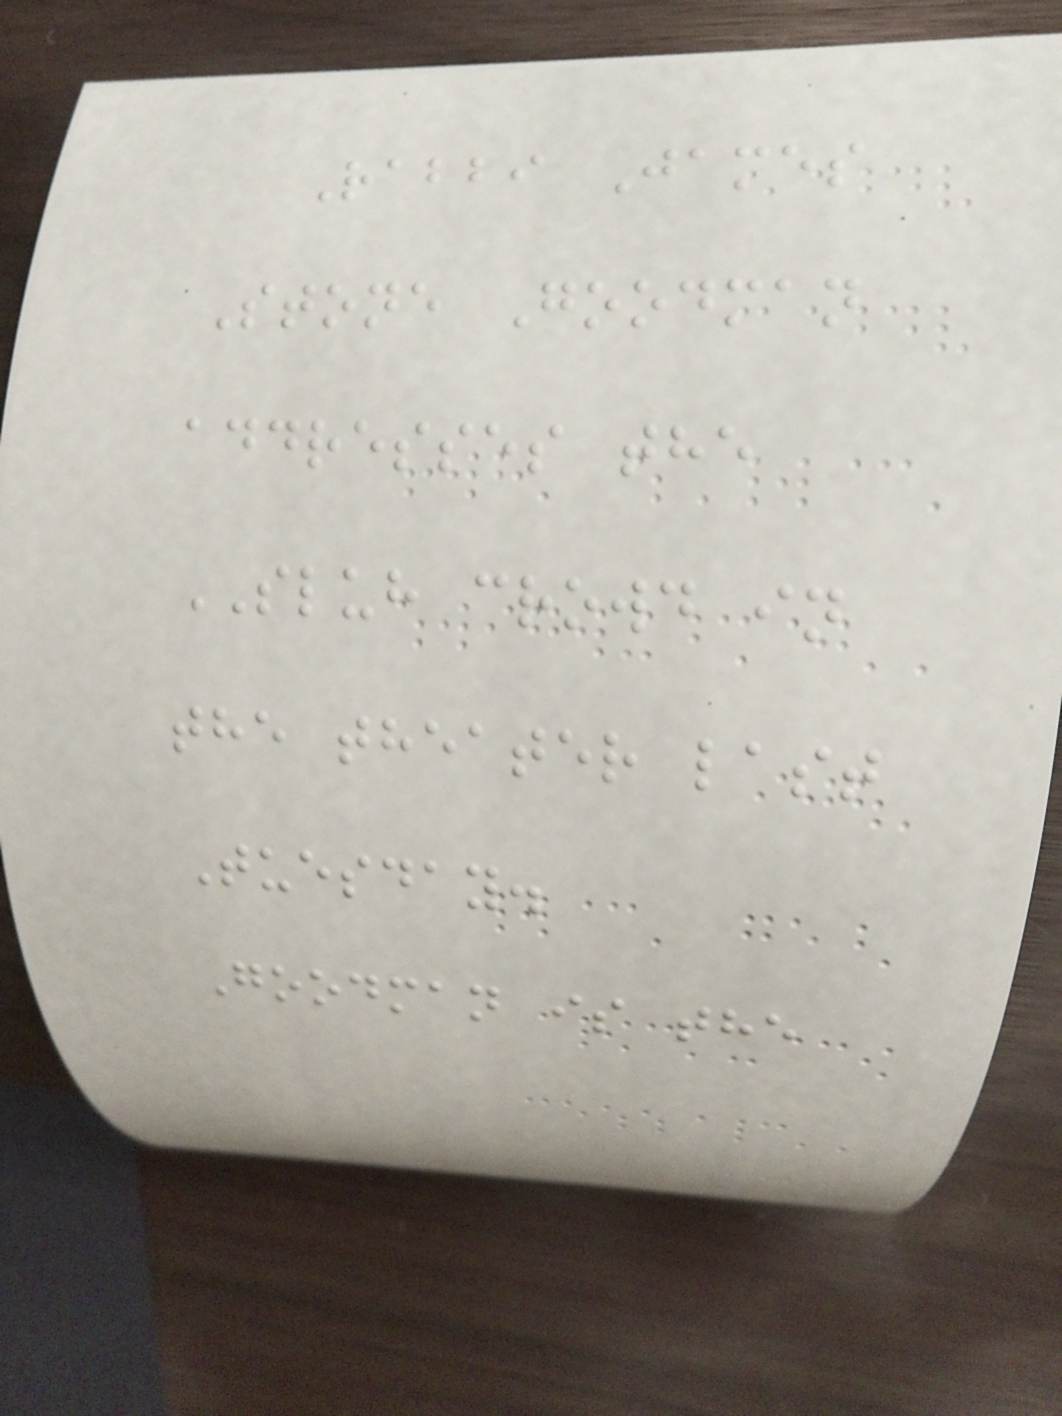Rabbi James
Stone Goodman
addresses the
SLUH crowd in
the theater last
Tuesday.
Goodman is the
